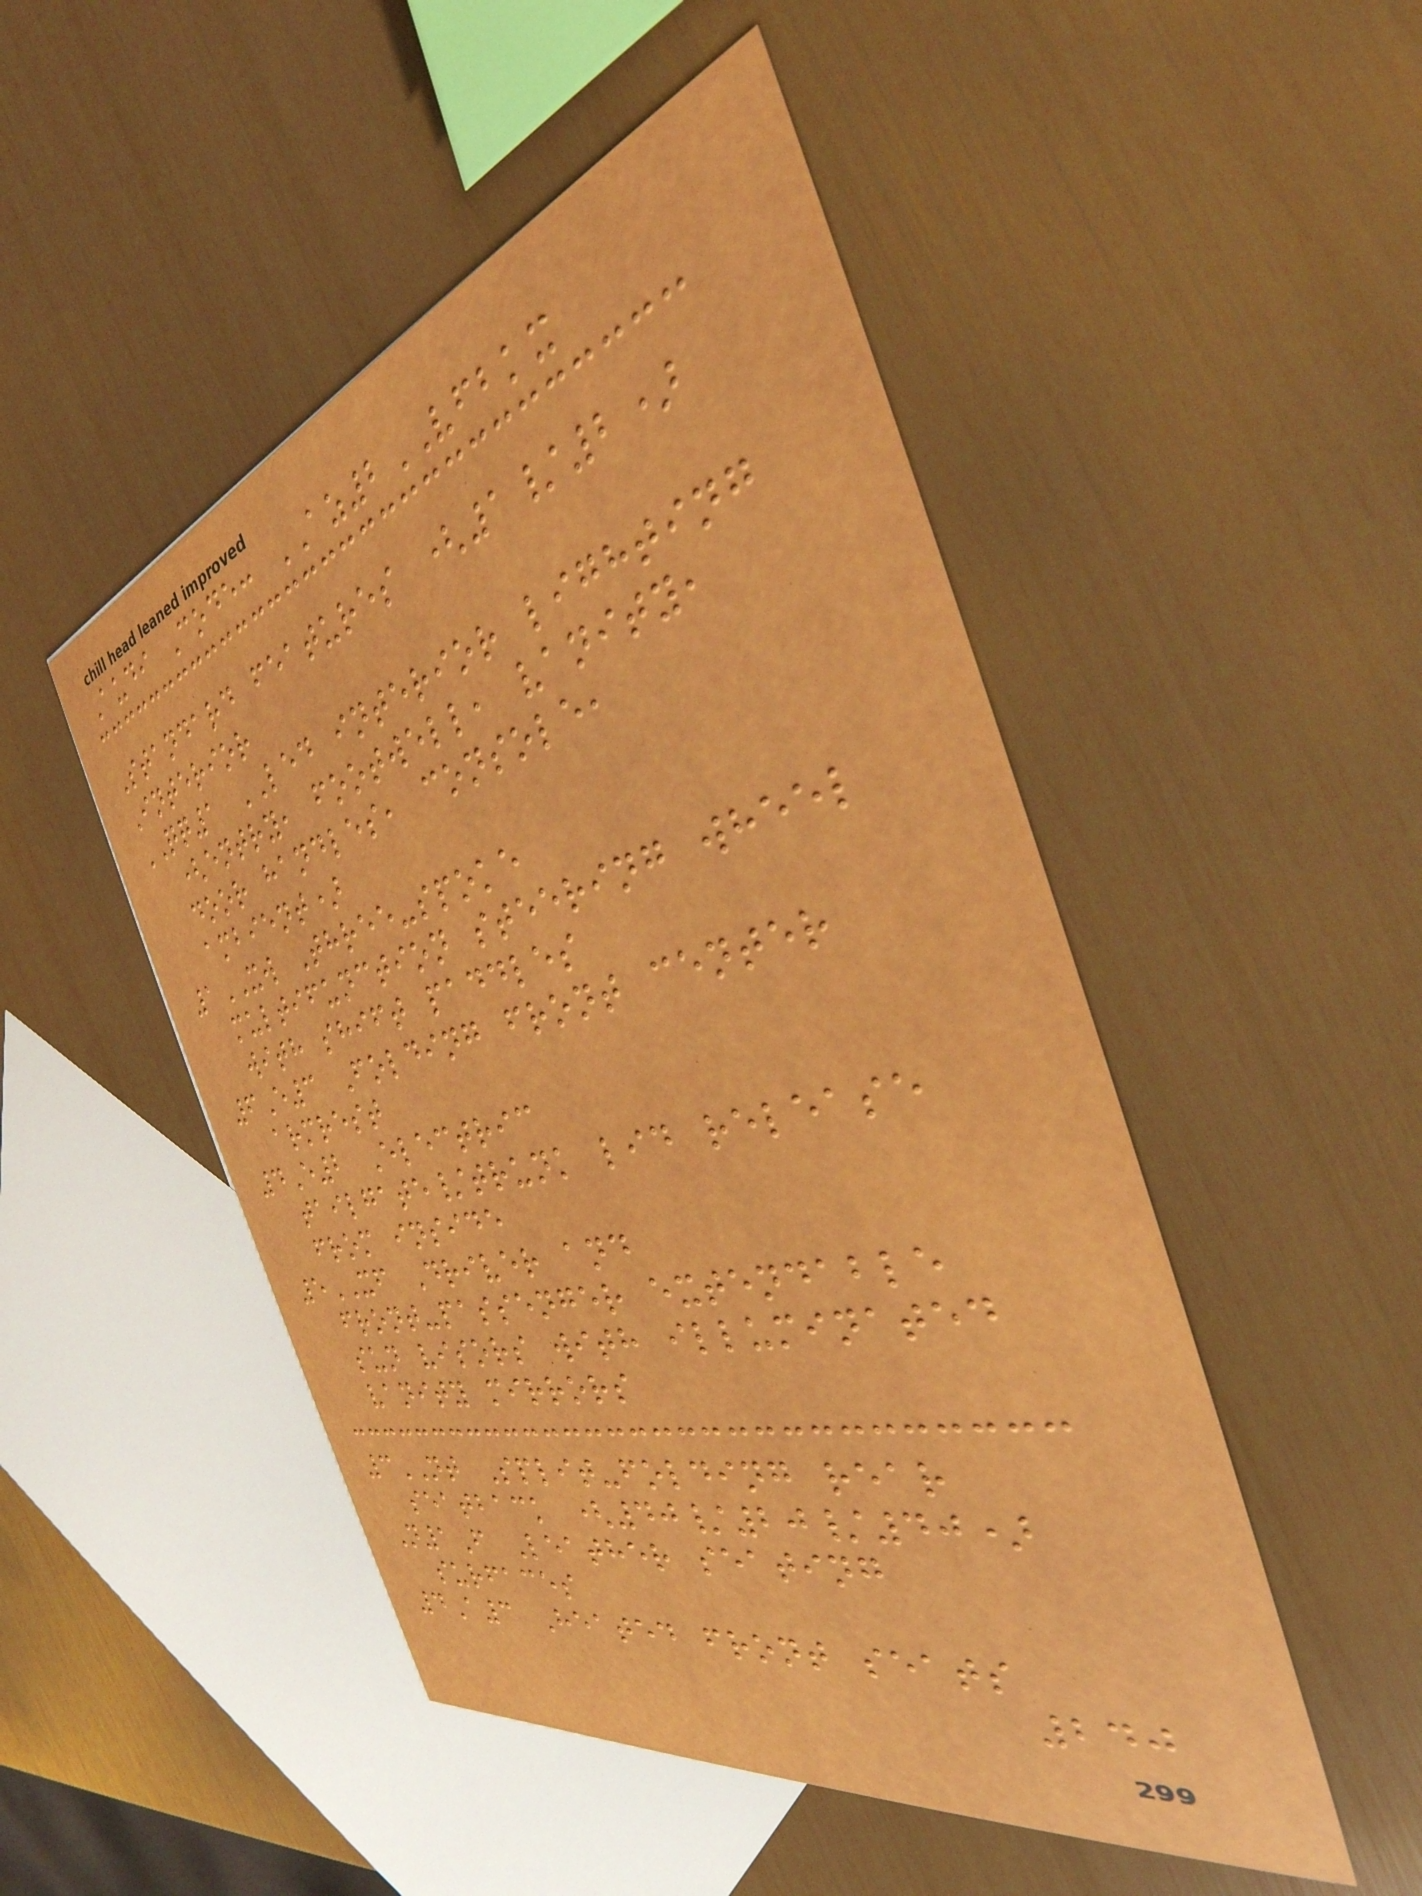Audi Code: AZ2VFBKX
Standard features (1/2)
Interior
QQ1 LED interior lighting
(entry, footwell, vanity,
door handles, console,
ambient)
1XW Three-spoke
multifunction steering wheel
with shift paddles
6E3 Folding front center
armrest
4E2 Electric
tailgate/trunk lid release
from inside
5XF Driver and
front-passenger extendable
sun visors with illuminated
vanity mirrors
3NT Split-folding rear
seatback (40/20/40)
N1F Leather seating
surfaces
4A3 Heated front seats
240
